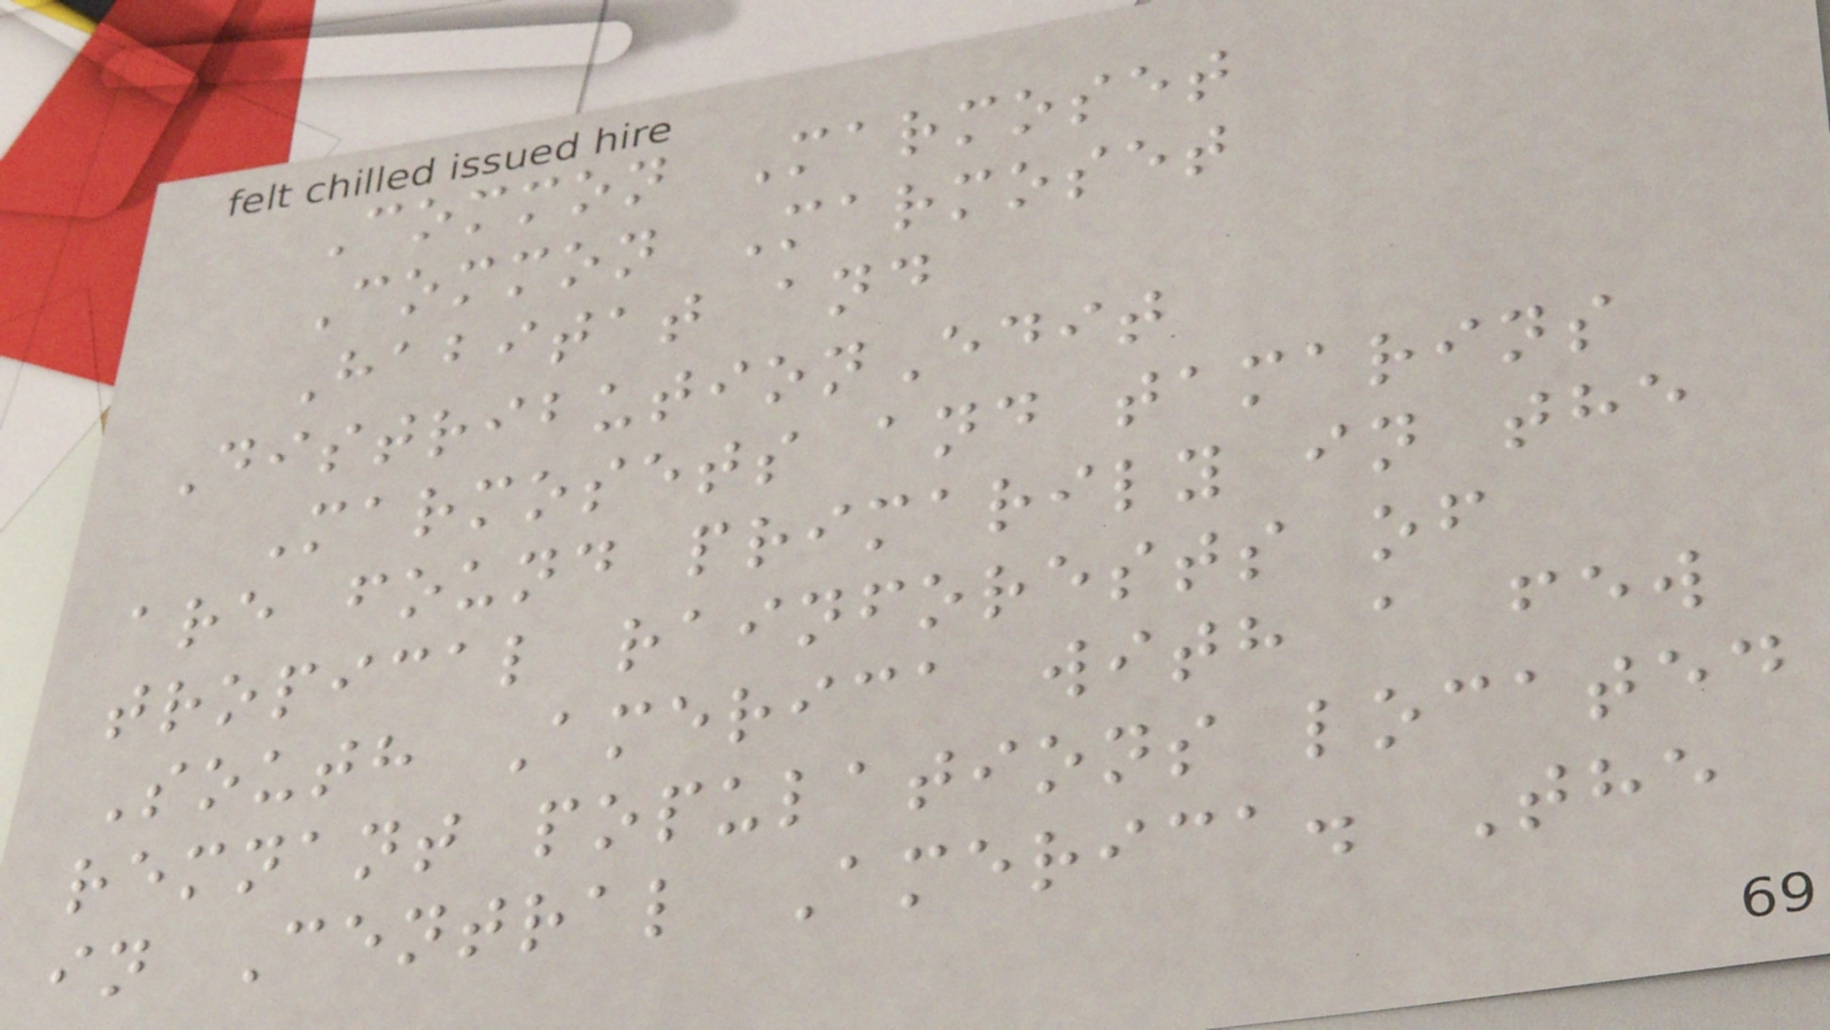Common Marmoset
Common Marmoset
Habitat and
DistributionEdit
Marmosets and tamarins
are found primarily in the
tropical rainforests of
South America with a few
remnant populations located
in Central America. The
